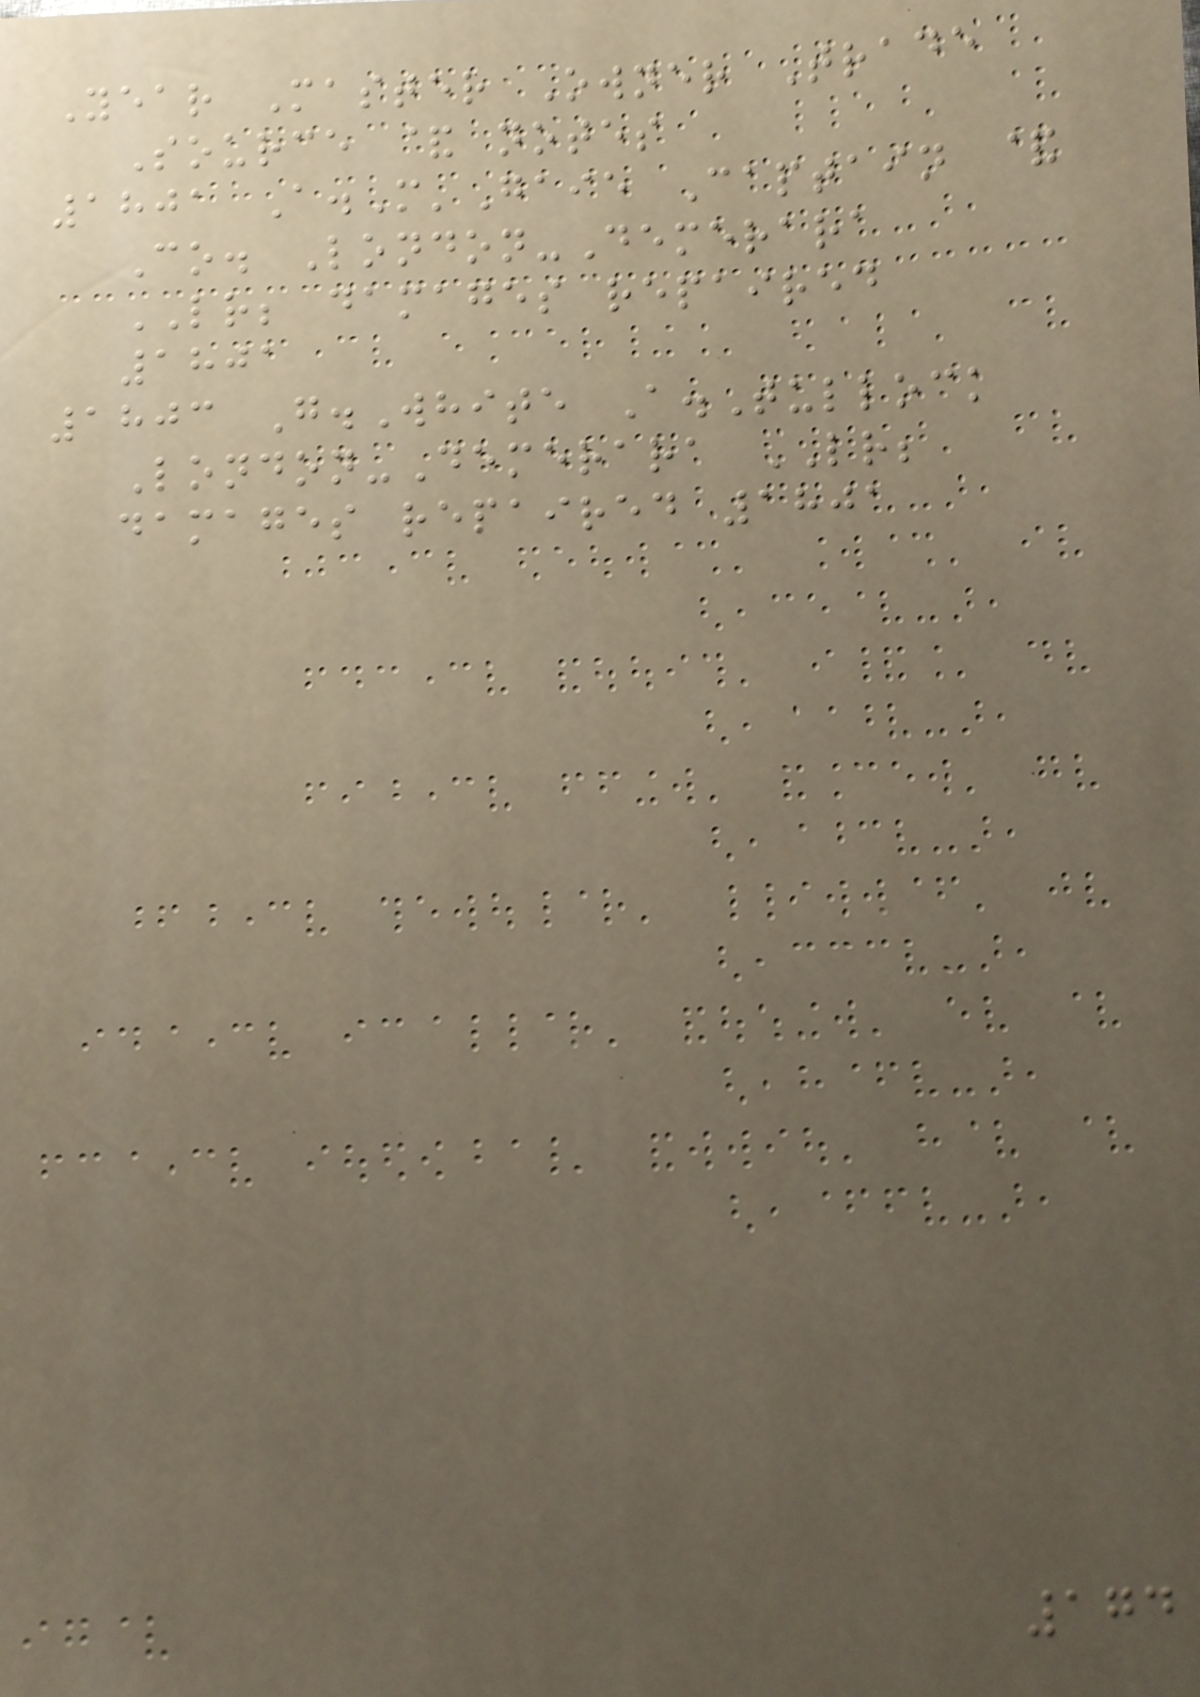Year Master Owner Trade
Source & notes
1801 A.M'Gaie Captain &
Co. London-Demerara
LR; damages repaired
1801
1803 G.White A.Tullock
London-Demerara LR;
damages repaired 1801
174
